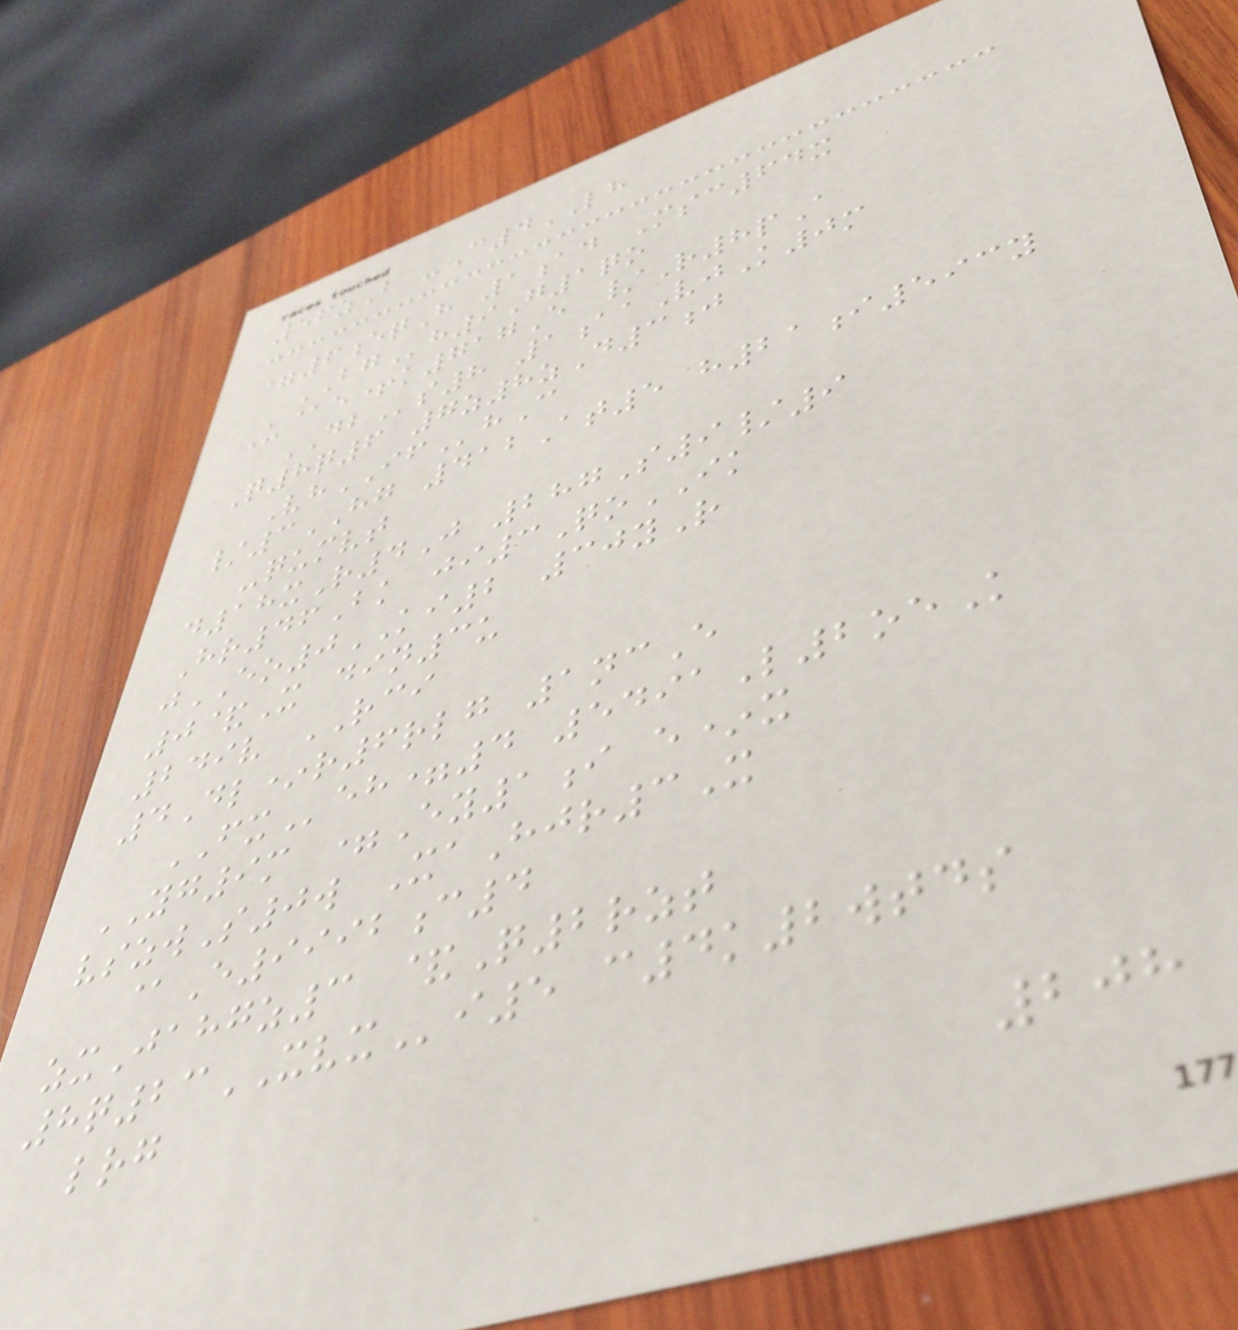56zB -C4LH
=6eqH 1ad Msc64x
BGh9G1qo
U@e+k717E /R8pA
DBs8 1aaVjK0m
Q8q6 7z8zD3j
VhIFhC
/3HG 412At5 h21i593y
-qumvt
d18xR4J 287S9/9
Hr46Bk ji3QoIK
jEO0KI2 30yR
0&X din3u
249v RCI
4Dl*r6rlg 1ncE
FXeh=4 5491L2oeK
YG9m =Ey1i e*x
vszwS0w XaHjr3X
@E9992c4
zxJahgz3 &Q2rzt
8q23XVXi5 c4k2wtds
lrg
208
